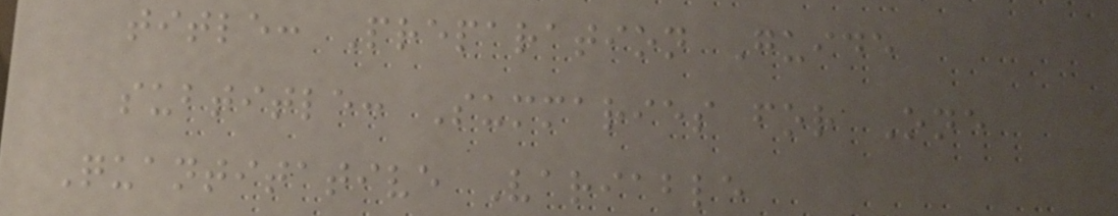title: Preparation Guide
subtitle: Summaries for One
Quantitative Variable
